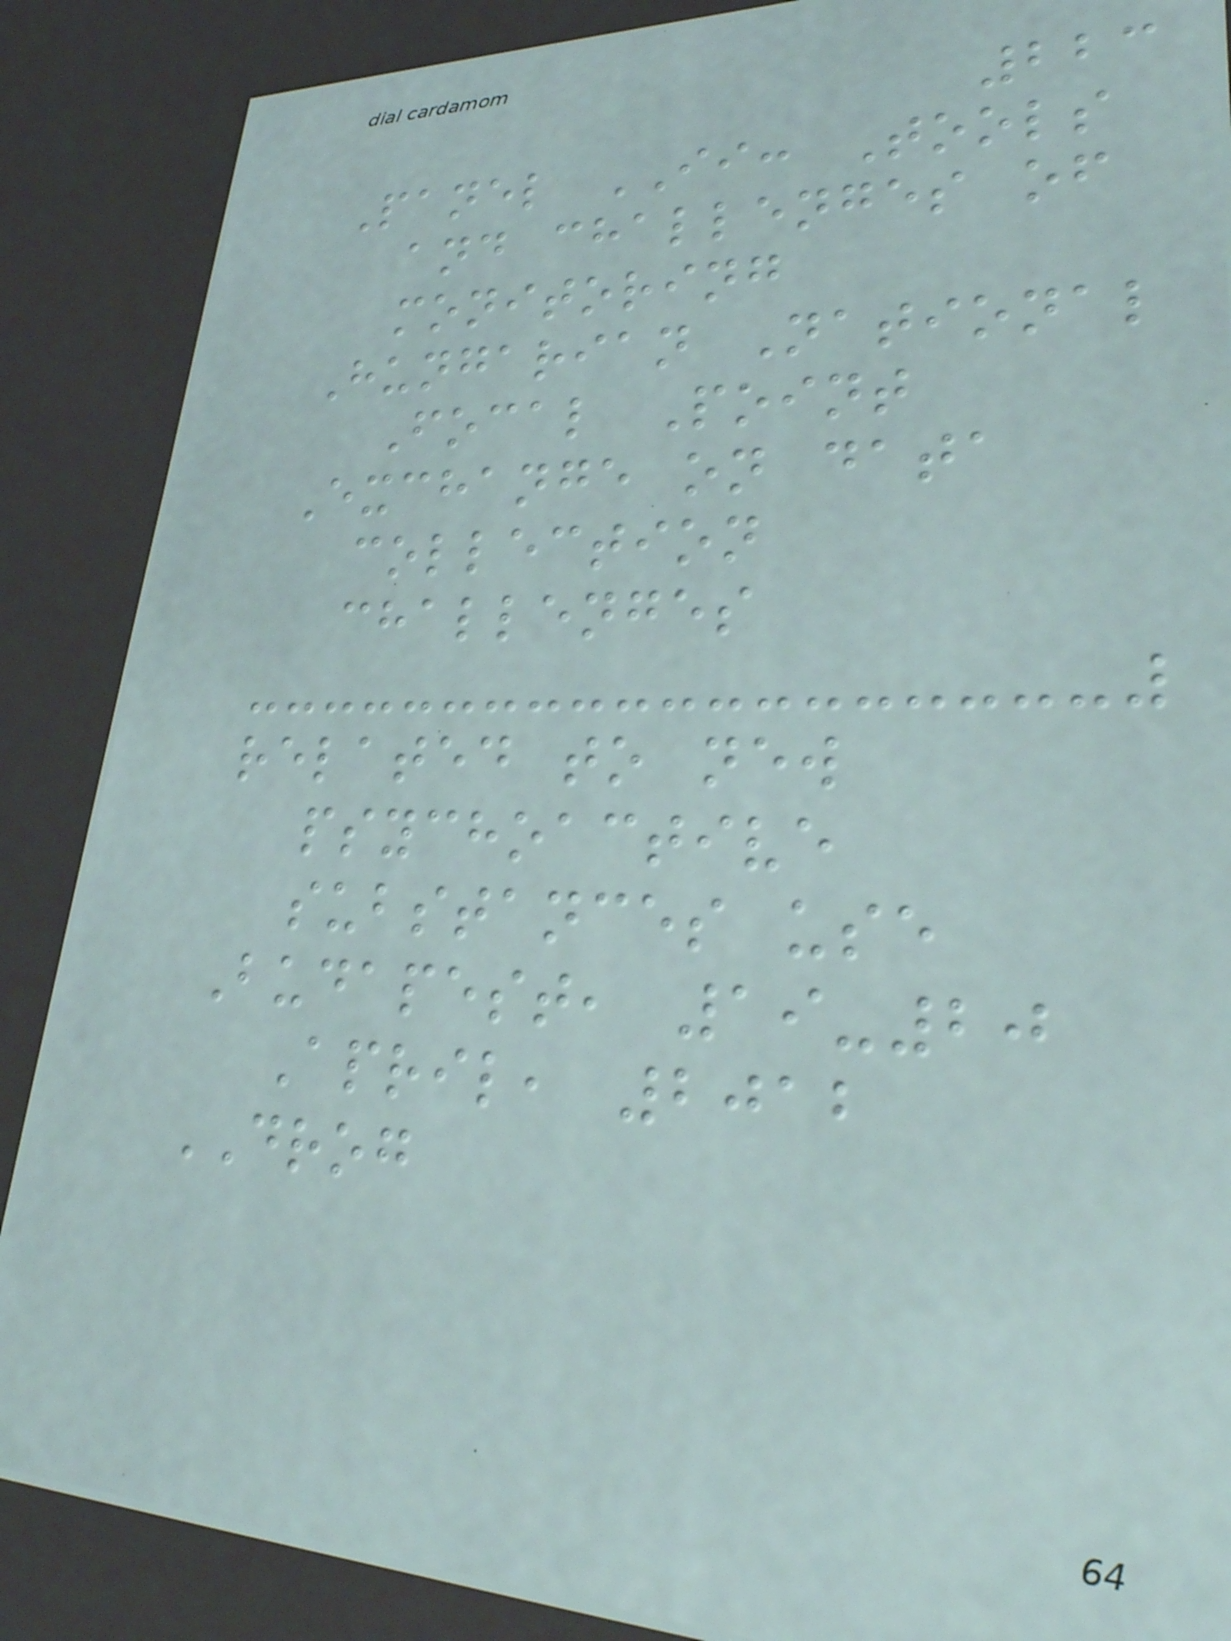223
Panel II: Tools
and challenges of
monitoring
Hungarian National
Focal Point
Exchange on data
collection
challenges
related to new
psychoactive
substances use
Budapest, 19-20
April, 2012
DROG
